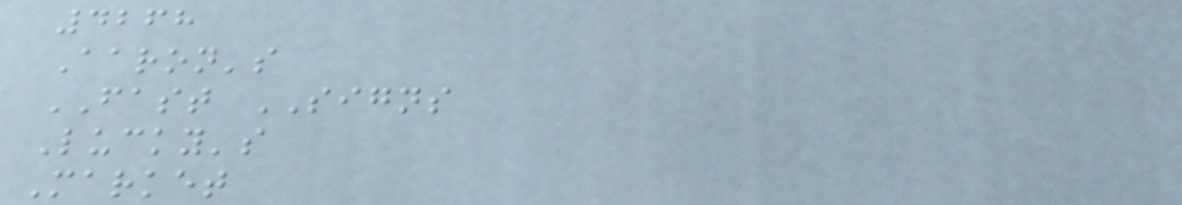4268
Aaron's
FAST SIGNS
Lucky's
Market
